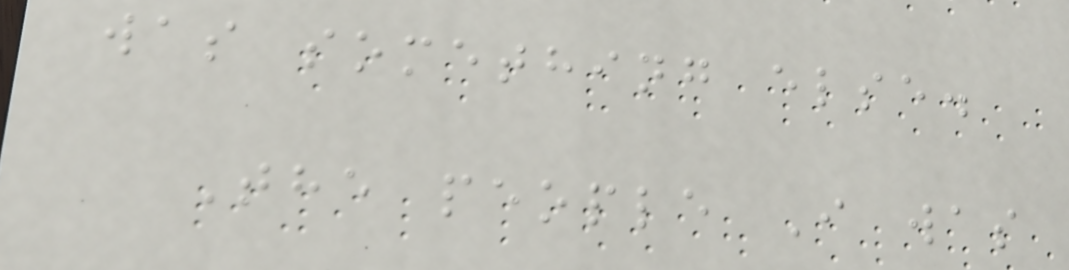was something else.
The people I was
